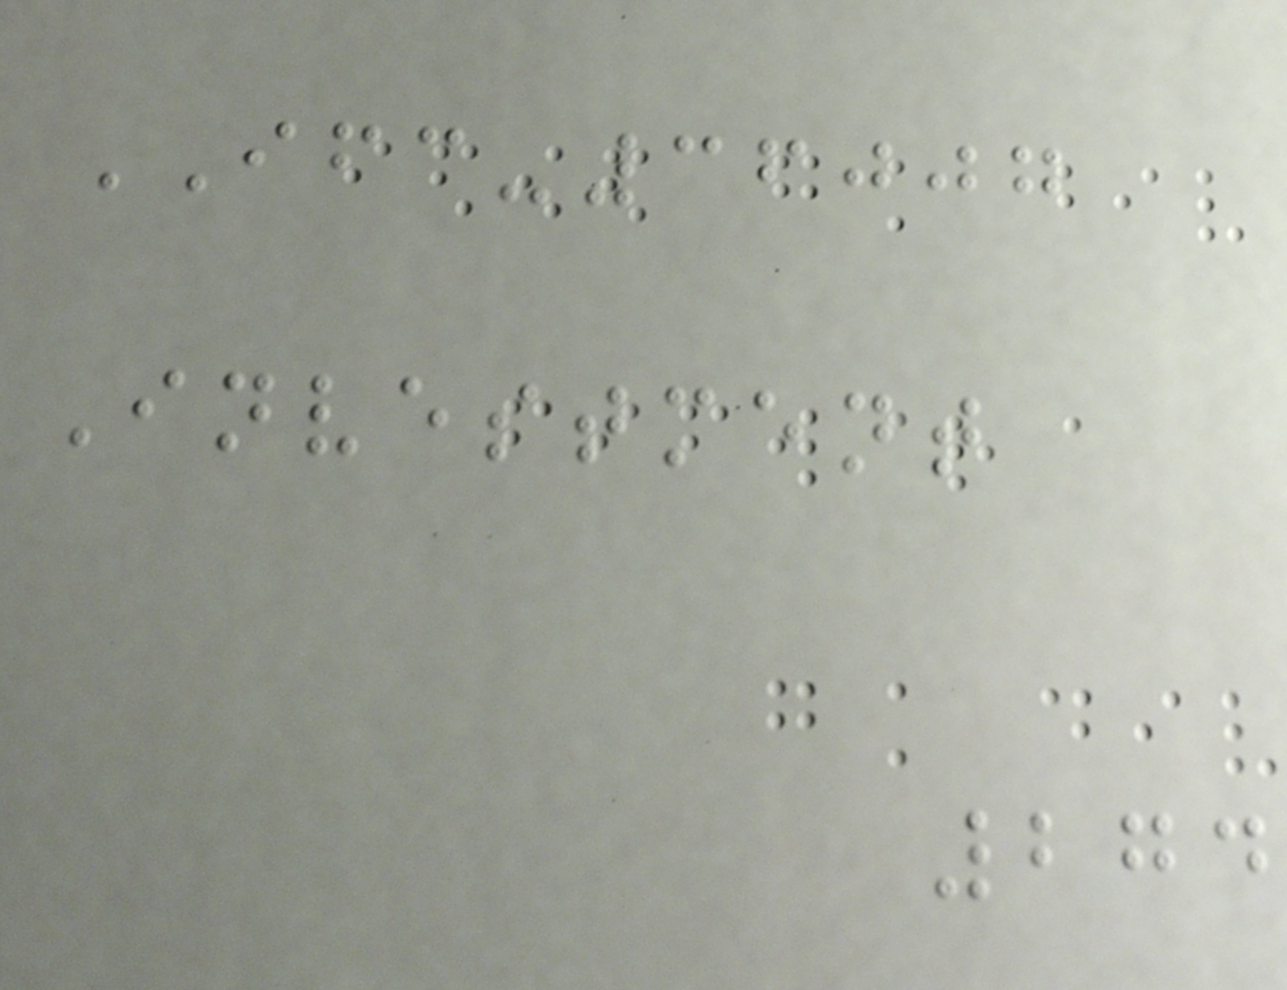IFC-36007
Investment
274
